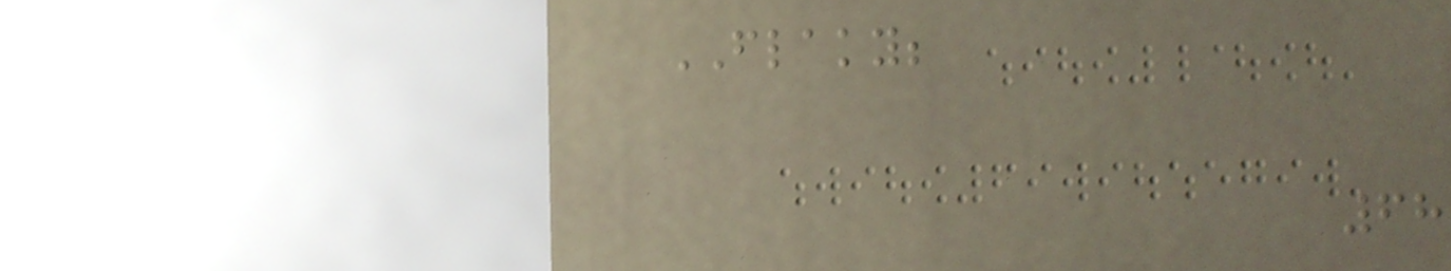FLAKY;
68
